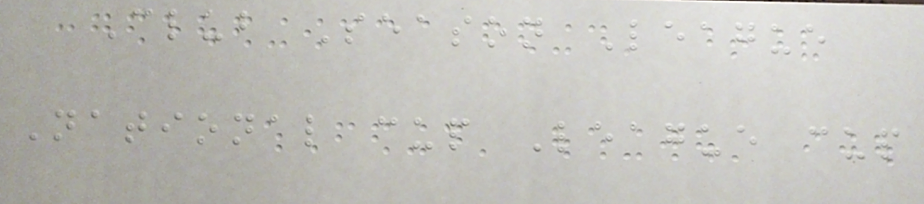Club Season League
National cup League cup
